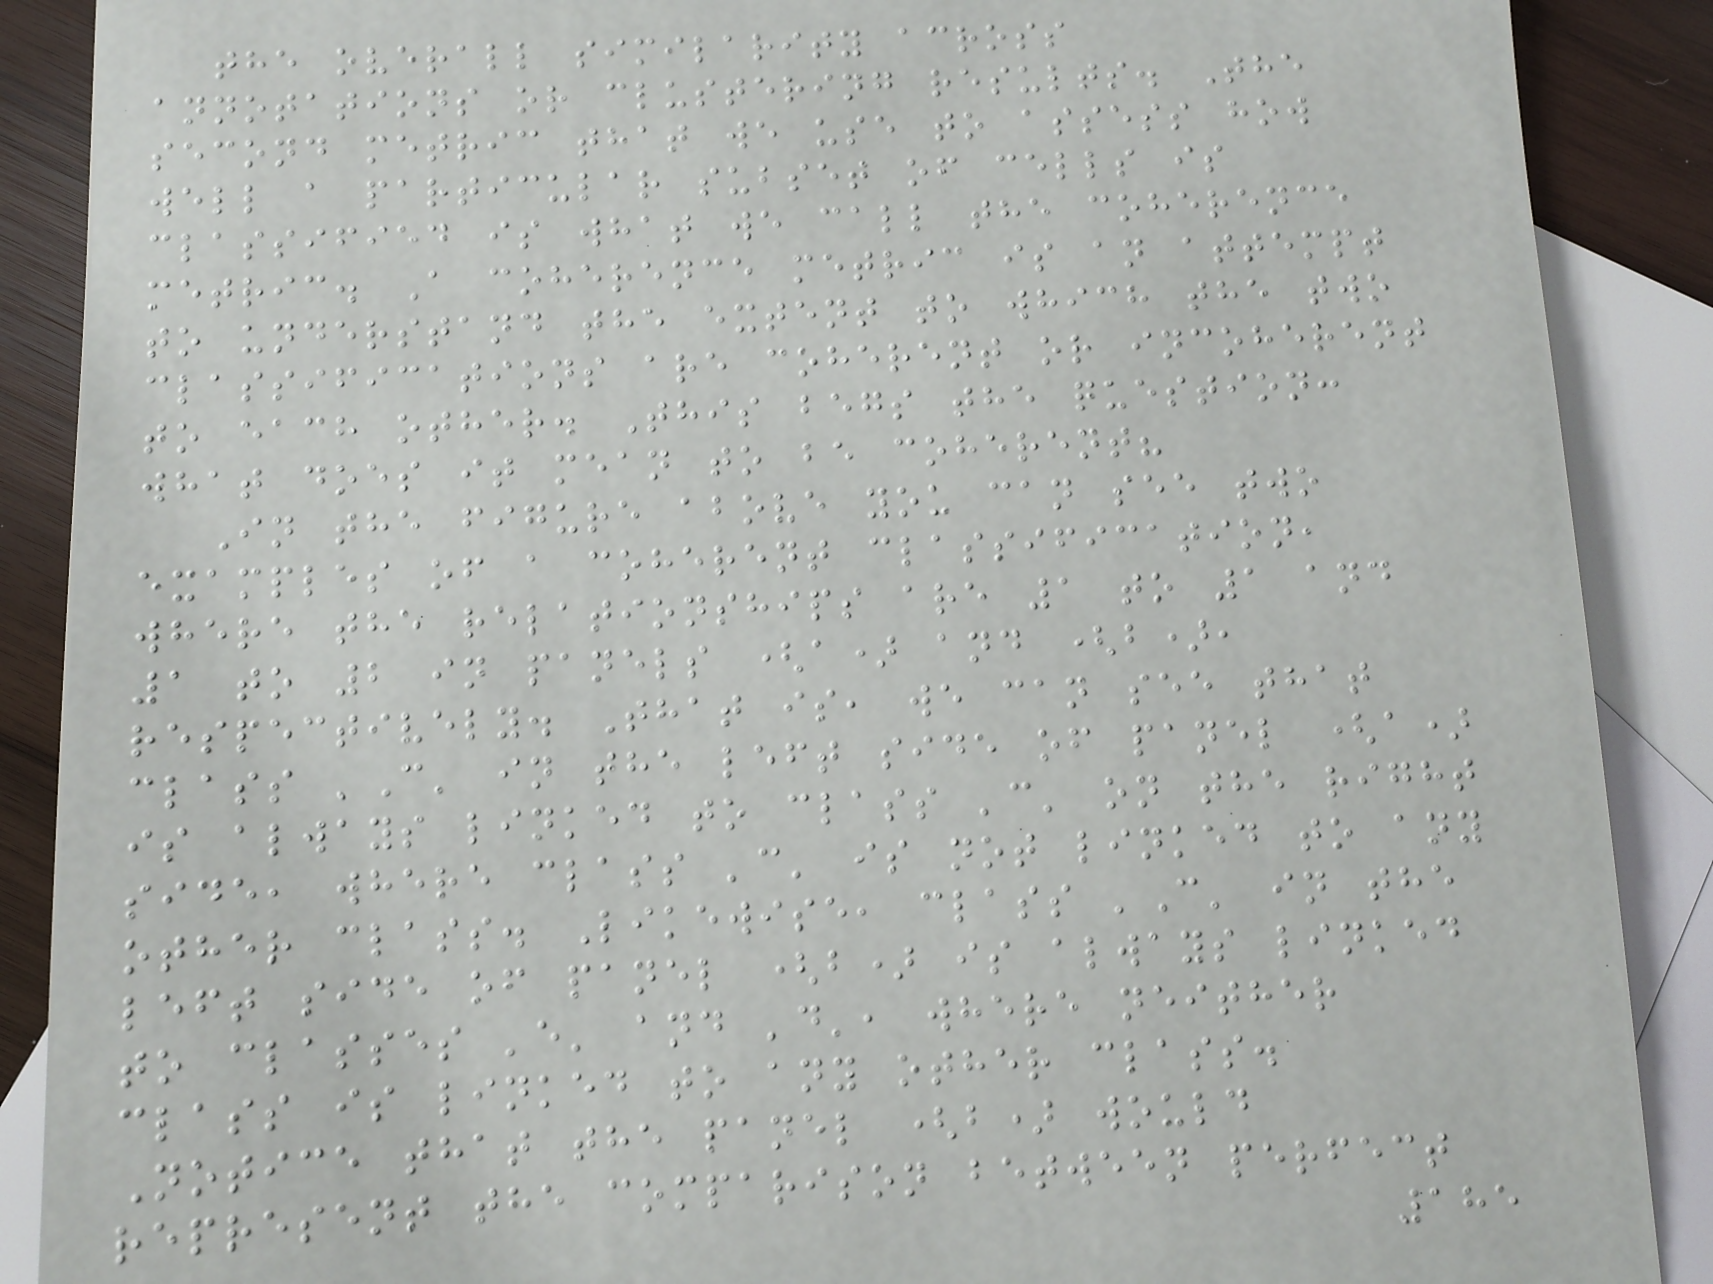the overall similarity across
annotations or clustering results. The
second metric that we use to assess how
well a particular subset of cells is
classified is what we call the coherence
metric. A coherence metric is an attempt
to understand the extent to which the two
classifications are coherent or incoherent
to each other. This begs the question:
what does it mean to be coherent?
In the figure above you can see two
examples of a coherent classification,
where the relationships are 1 to 1 and
1 to 2 in panels (a) and (b),
respectively. That is, we can see that
class 'C' in the left side of panel (a)
is always linked to class 'c' on the right
side, where class 'c' is not linked to any
other class. Likewise, class 'C' in the
left side of panel (b) is always linked
to classes 'e' and 'd', where neither
class is linked to any other class.
Notice that the panel (b) would
represent the comparison between perfect
185
